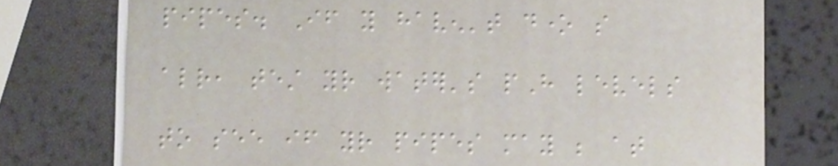pipes. If you haven't done so
already, test your water's pH levels
to see if your pipes may be at
